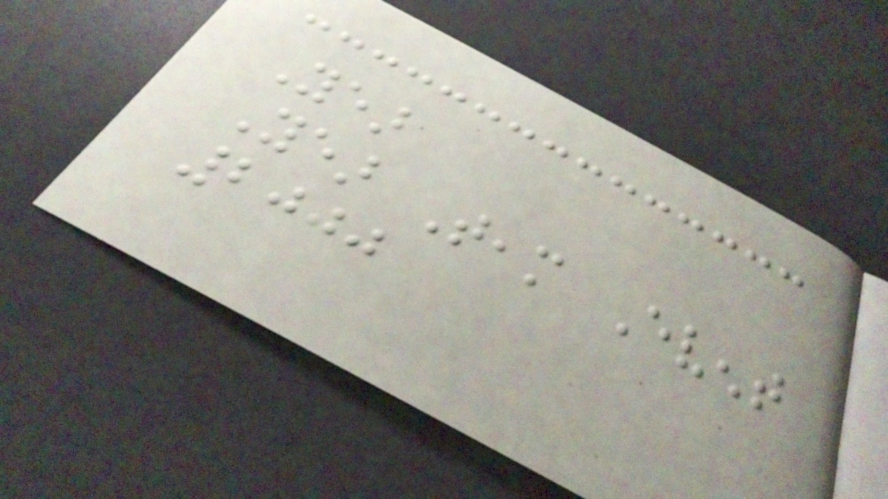Year
Year Team Event
2000
